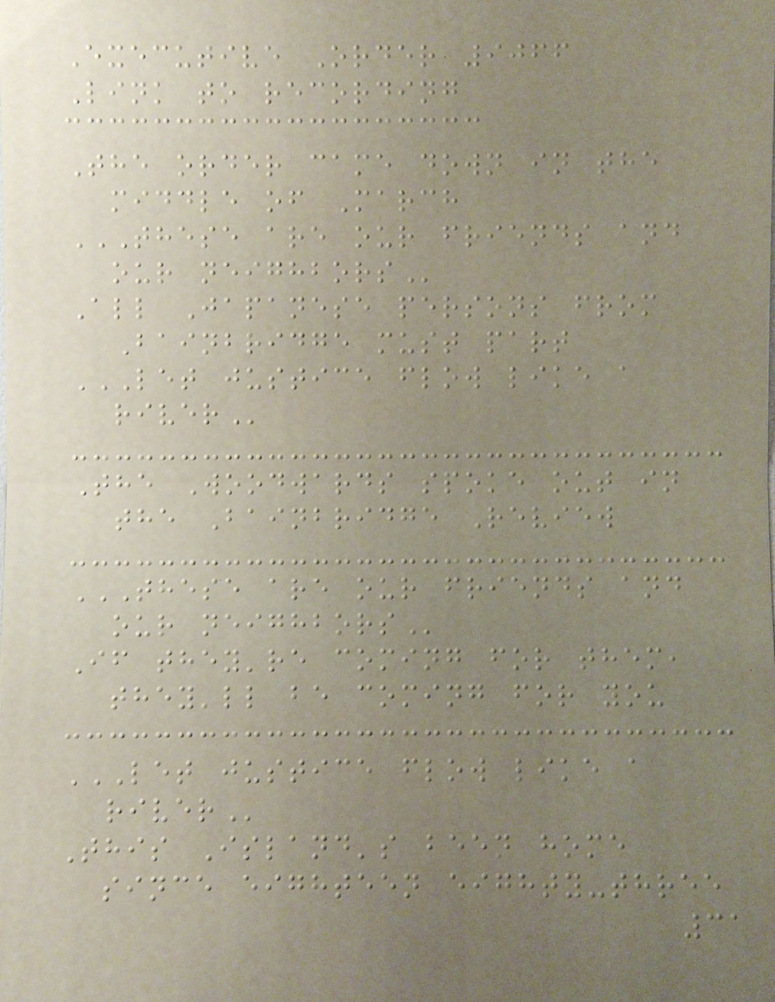Executive Order 9066
Link to recording
The order came down in the
middle of March
THESE ARE OUR FRIENDS AND
OUR NEIGHBORS
All Japanese persons from
Bainbridge must part
LET JUSTICE FLOW LIKE A
RIVER
The Woodwards spoke out in
the Bainbridge Review
THESE ARE OUR FRIENDS AND
OUR NEIGHBORS
If they're coming for them,
they'll be coming for you
LET JUSTICE FLOW LIKE A
RIVER
This Island's been home
since eighteen eighty-three
31
